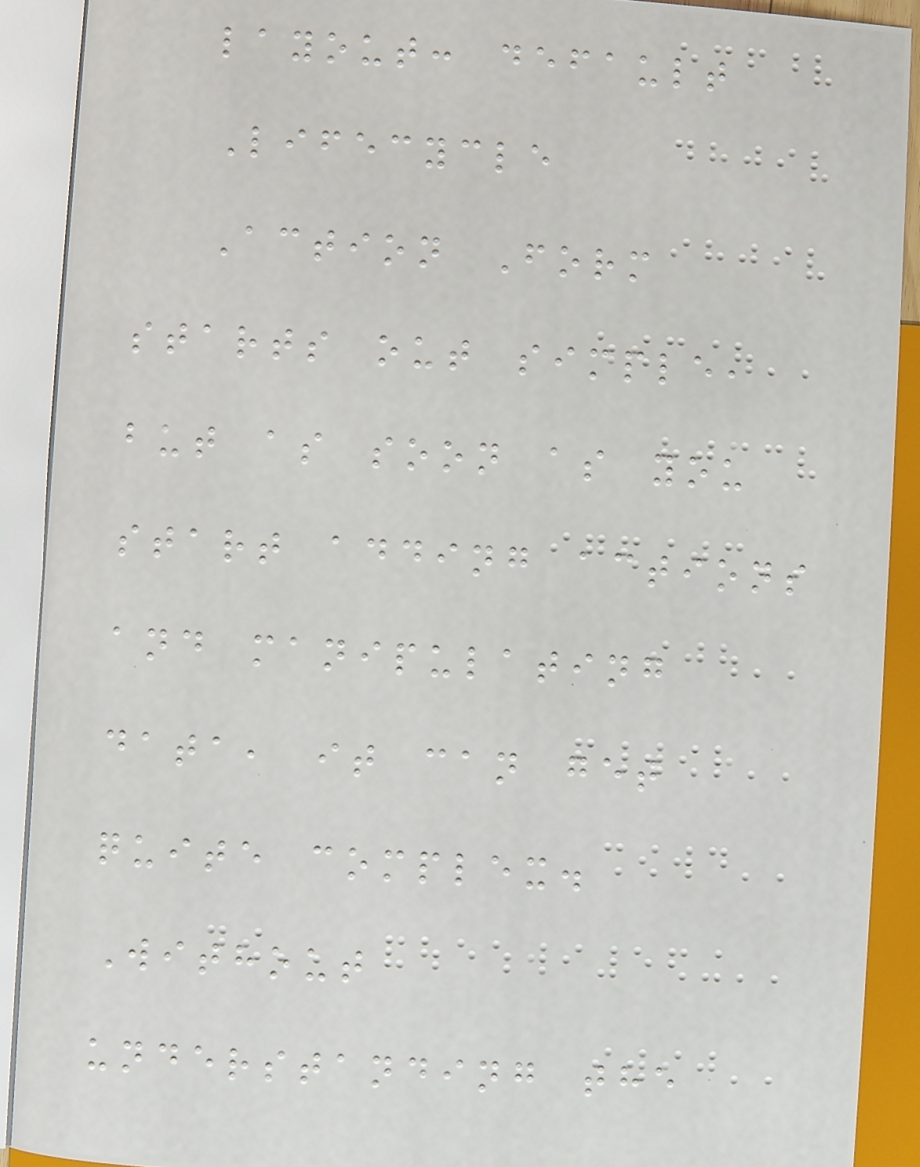layout: default
Lifecycle
Action Form
starts out simple,
but as soon as you
start adding actions
and manipulating
data, it can get
quite complex.
Without
understanding the
